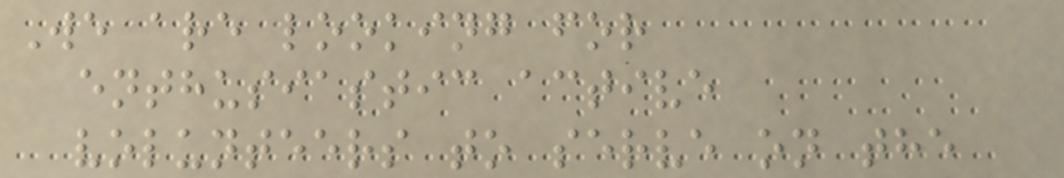We are looking for
enthusiastic active
volunteers to serve on the
